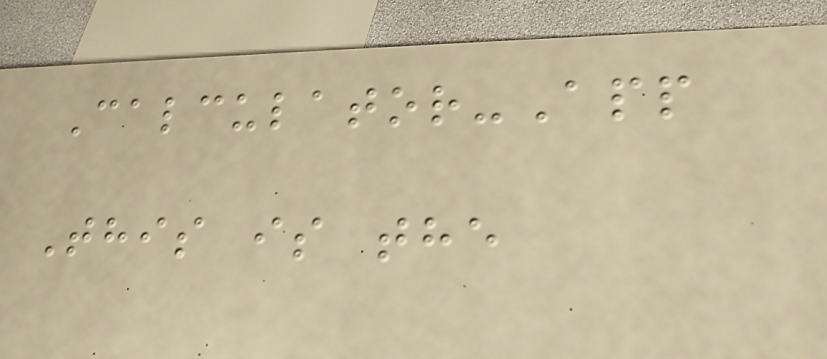Calculator-App
This is the
